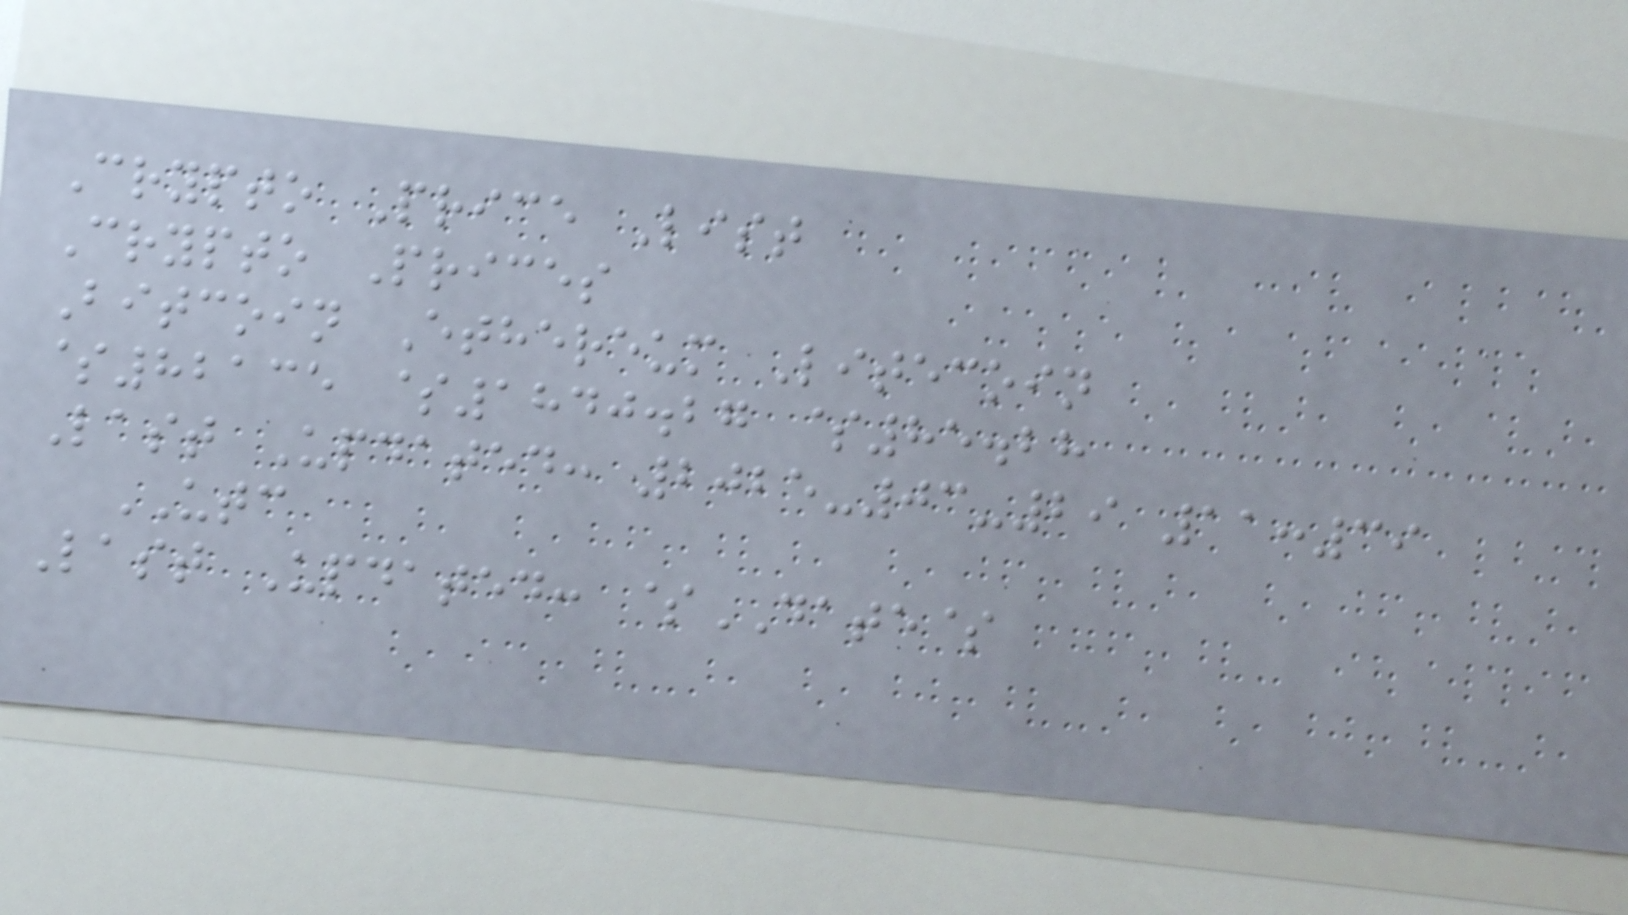Crypto Price List
Crypto Prices
Bitcoin Ethereum Litecoin
$82135 $1840.27 $85.28
Last Updated: 2025-03-29 11:39
UTC
Last Updated: $DATE$
